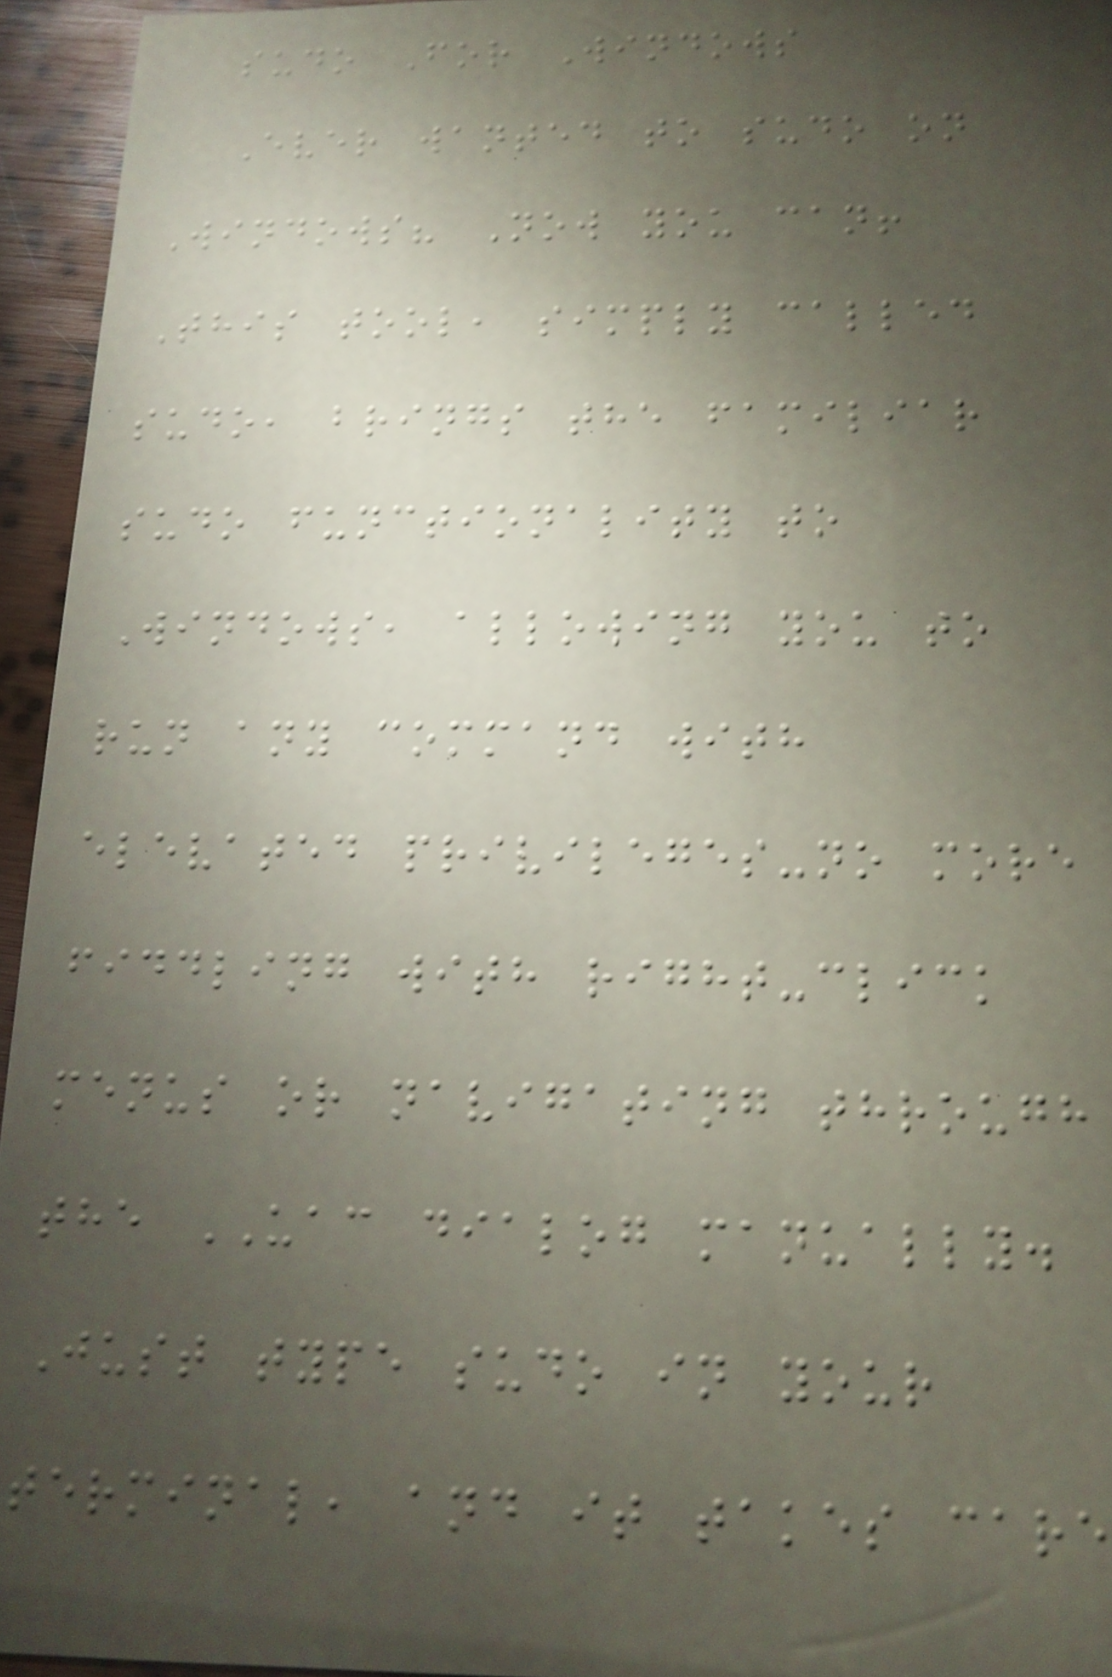sudo For Windows
Ever wanted to sudo on
Windows? Now you can!
This tool, simply called
sudo, brings the familiar
sudo functionality to
Windows, allowing you to
run any command with
elevated privileges-no more
fiddling with right-click
menus or navigating through
the UAC dialog manually.
Just type sudo in your
terminal, and it takes care
